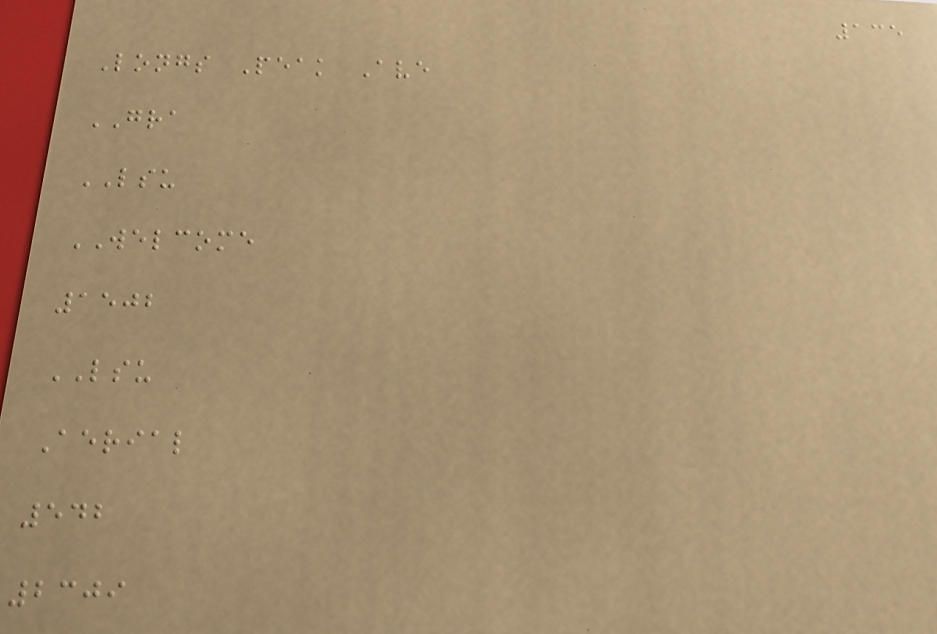135
Longs Peak Ave
GRA
LSU
WELCOME
1502
LSU
Aerial
542
2309
